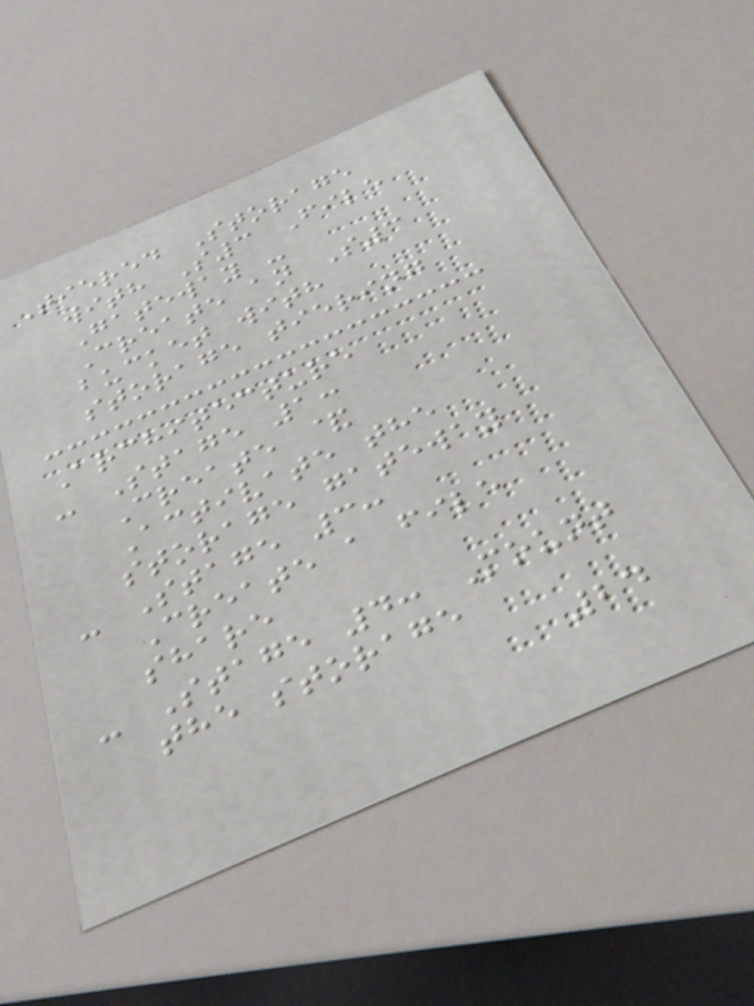Tiered Storage
with S3 File
Gateway -
Create an S3
bucket with
storage tiering
Architecture
- Stage 1:
Create &
Activate the
storage gateway
- Stage 3:
Create a file
share
- Stage 4: Mount
the storage
24
